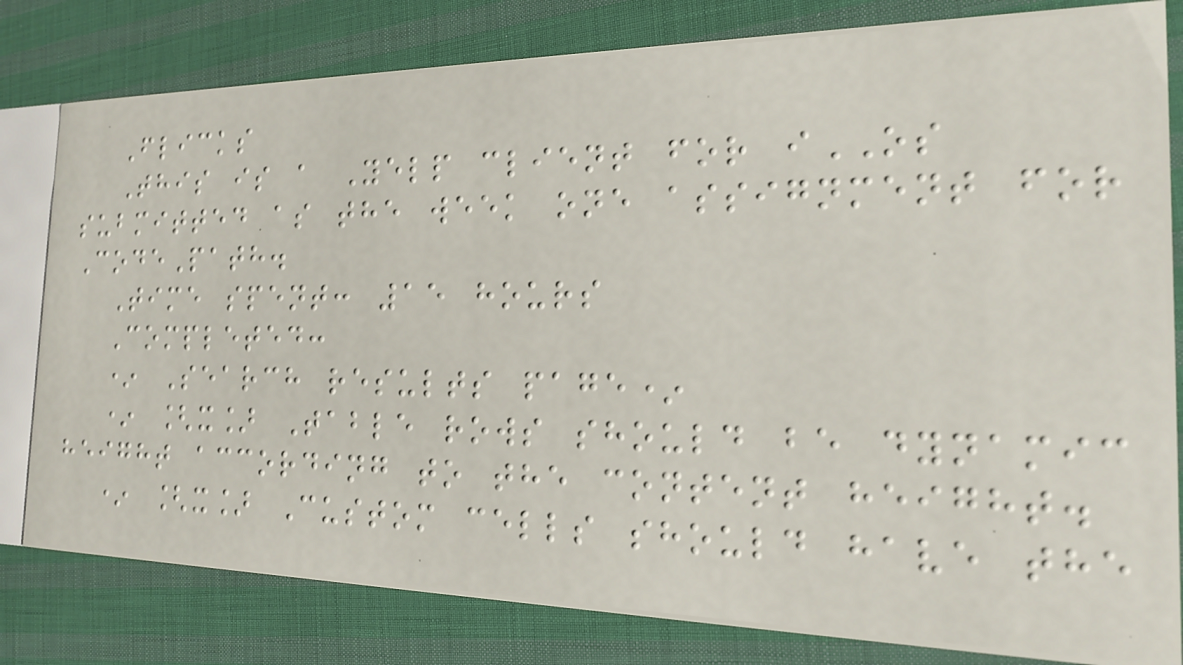Flicks
This is a Yelp client for iOS
submitted as the week one assignment for
CodePath.
Time spent: 15 hours
Completed:
* Search results page*
* [x] Table rows should be dynamic
height according to the content height.
* [x] Custom cells should have the
